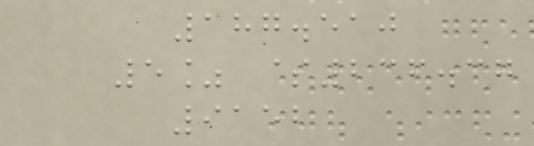187.510
5% $236.37
9152
